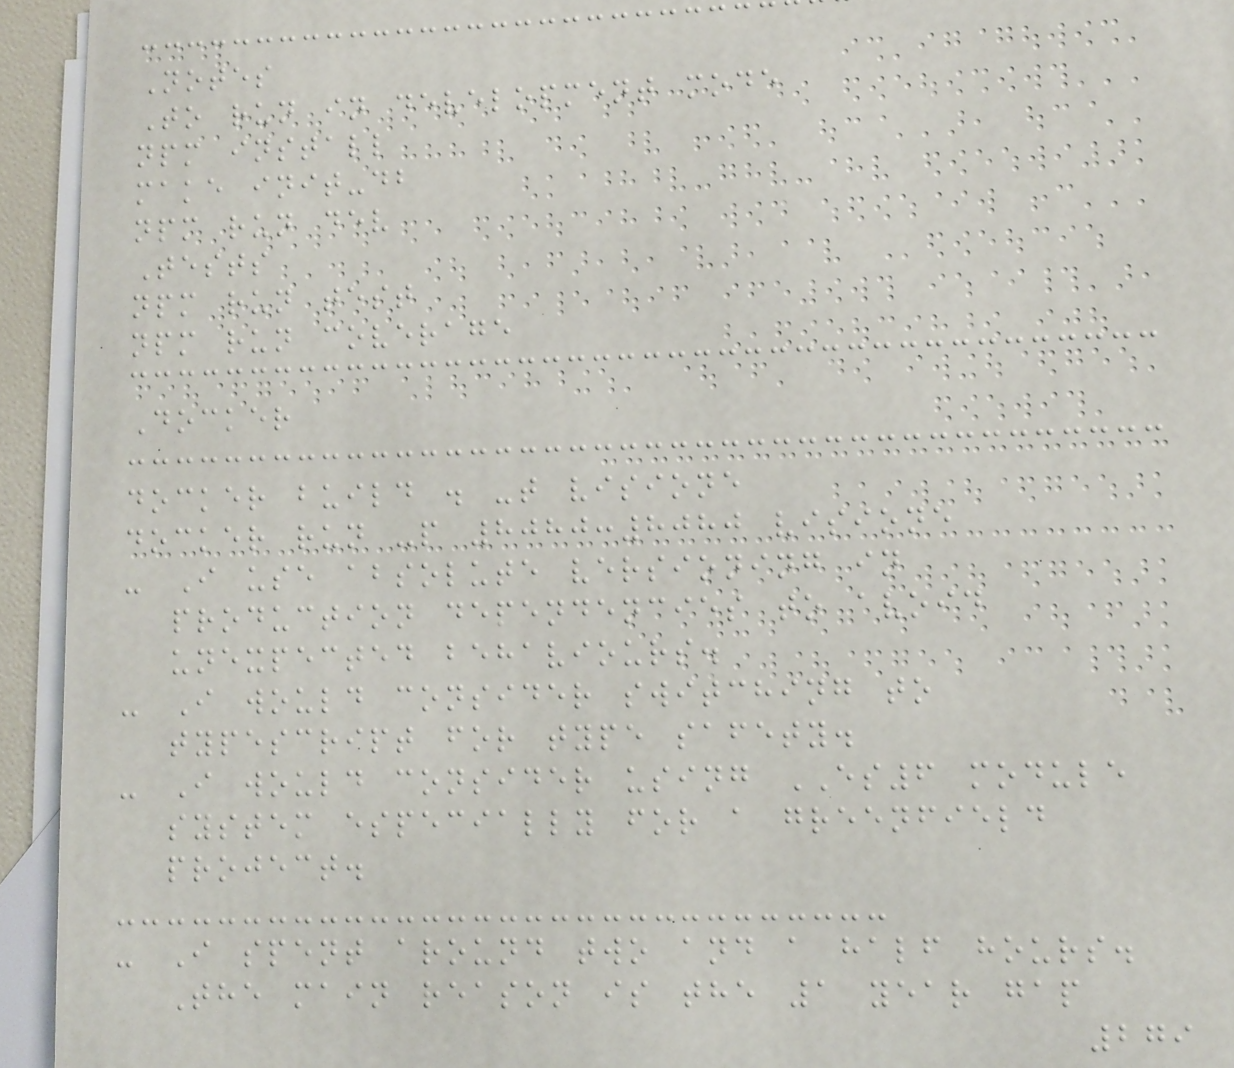Notes
To run in development mode
npm install
make init-db
npm run dev
Tests
npm run test
npm run coverage
Docker
docker build . -t visione
docker run -p 8080:8080 visione
- I use absolute versioning in
production dependencies to avoid
unexpected behaviours.
- I would consider switching to
typescript for type safety.
- I would consider using ES6 module
system especially for a greenfield
project.
- I spent around two and a half hours.
The main reason is the 1 year gap
279
